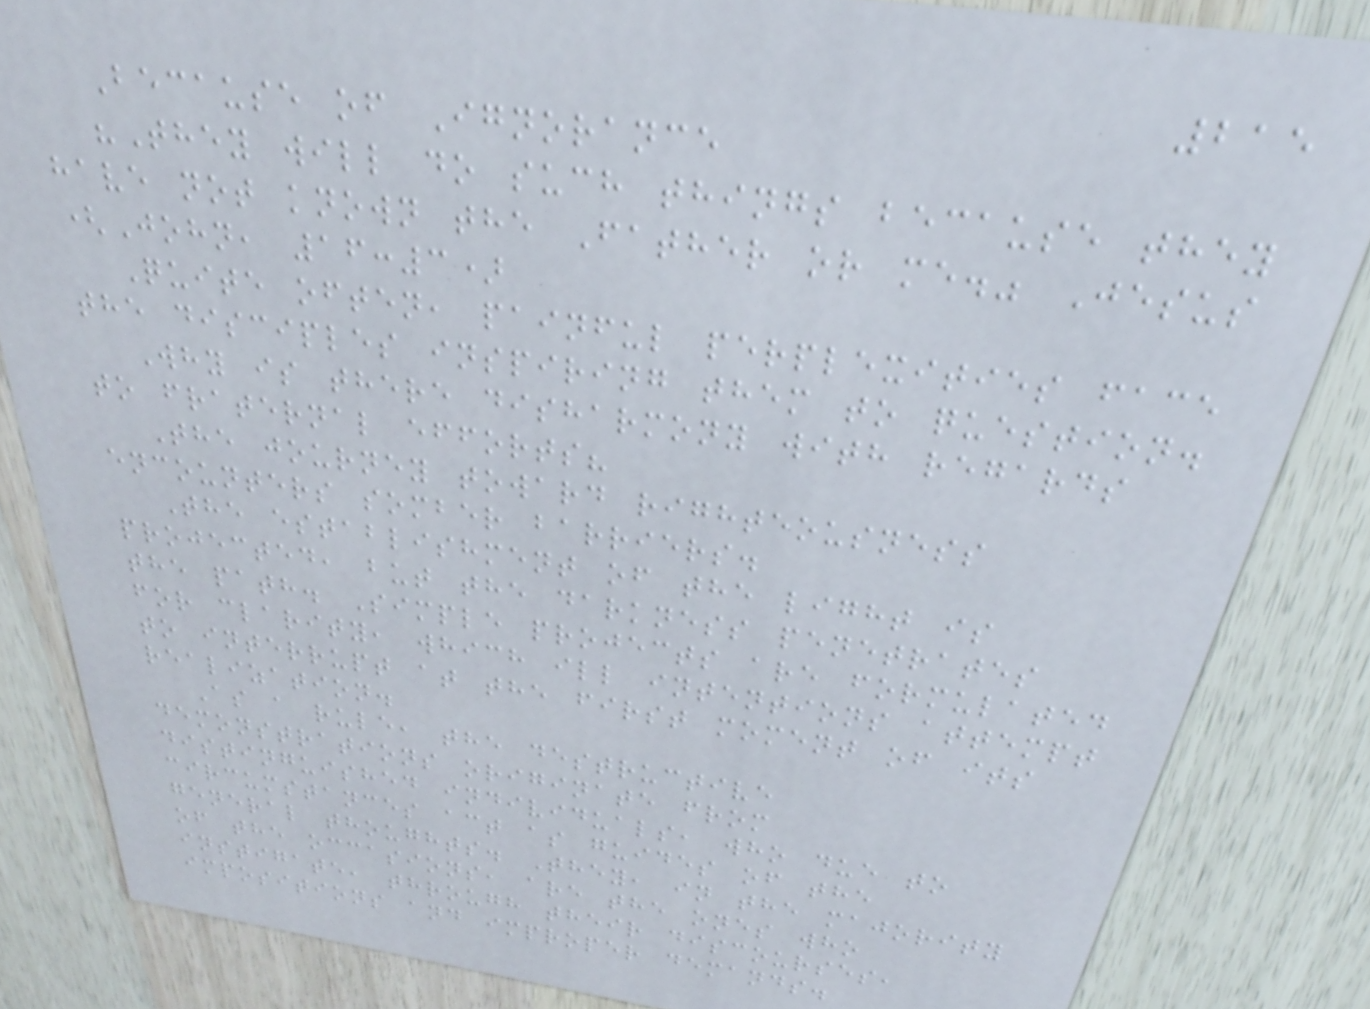215
Because of Ignorance
"They will do such things because they
have not known the Father or me." Jesus
(John, 16:3)
Quite often, painful perplexities face
the disciples inspiring them to question.
Why is there disharmony with regards
to fraternal efforts?
The journey toward righteousness
encounters somber barriers.
The establishment of the light is
projected, but the darkness penetrates
the path. Simple projects are formulated
for clarity, which ill intentions attempt
to interrupt at the first moment of its
realization.
As a rule, the destructive
demonstrations originate from
distinguished individuals, who due to
circumstances act as guides of the
general thoughts. They, in the majority
of the occasions, are the ones who
instigate, through their discourses,
impositions and improper demands.
